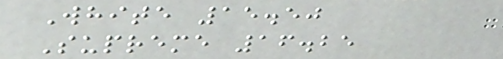White 15.50
Supreme 16.25
